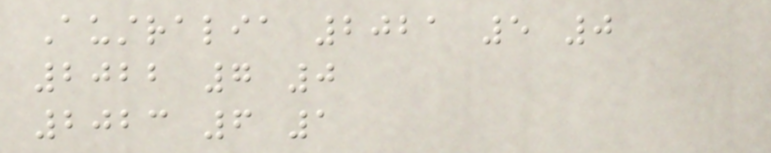Australia 2021 5 0
2022 7 0
2023 6 1
